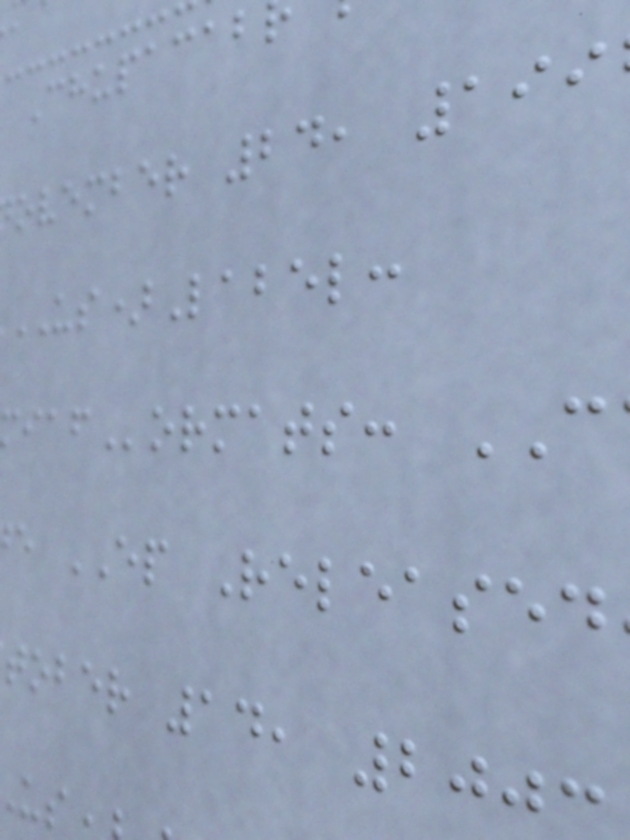Chupacab
ovember 24, 199
US)Label:
ormats:
e EP Released
tober 14, 200
